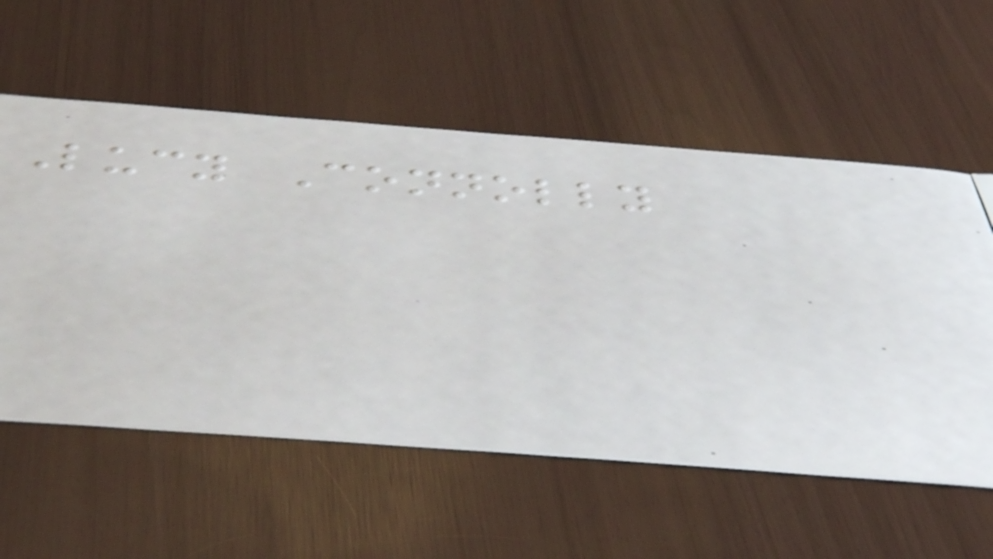Lucy Connolly
